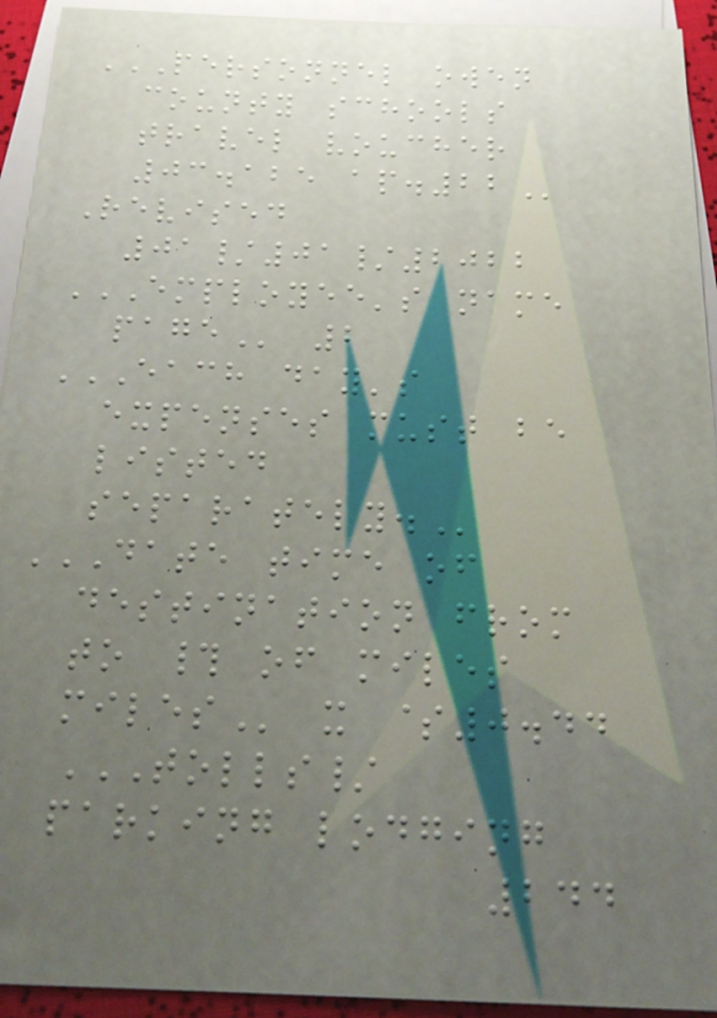PERSONNEL OWEN
COUNTY SCHOOLS
TRAVEL VOUCHER
03.125 AP.22
Revised
01/01/2022
EMPLOYEE'S NAME
PAGE 2
EACH DAY'S
EXPENSES MUST BE
LISTED
SEPARATELY.
DATE TIME OF
DESTINATION FROM
TO # OF MILES
MILES x $0.44
TOLLS/
PARKING LODGING
244
